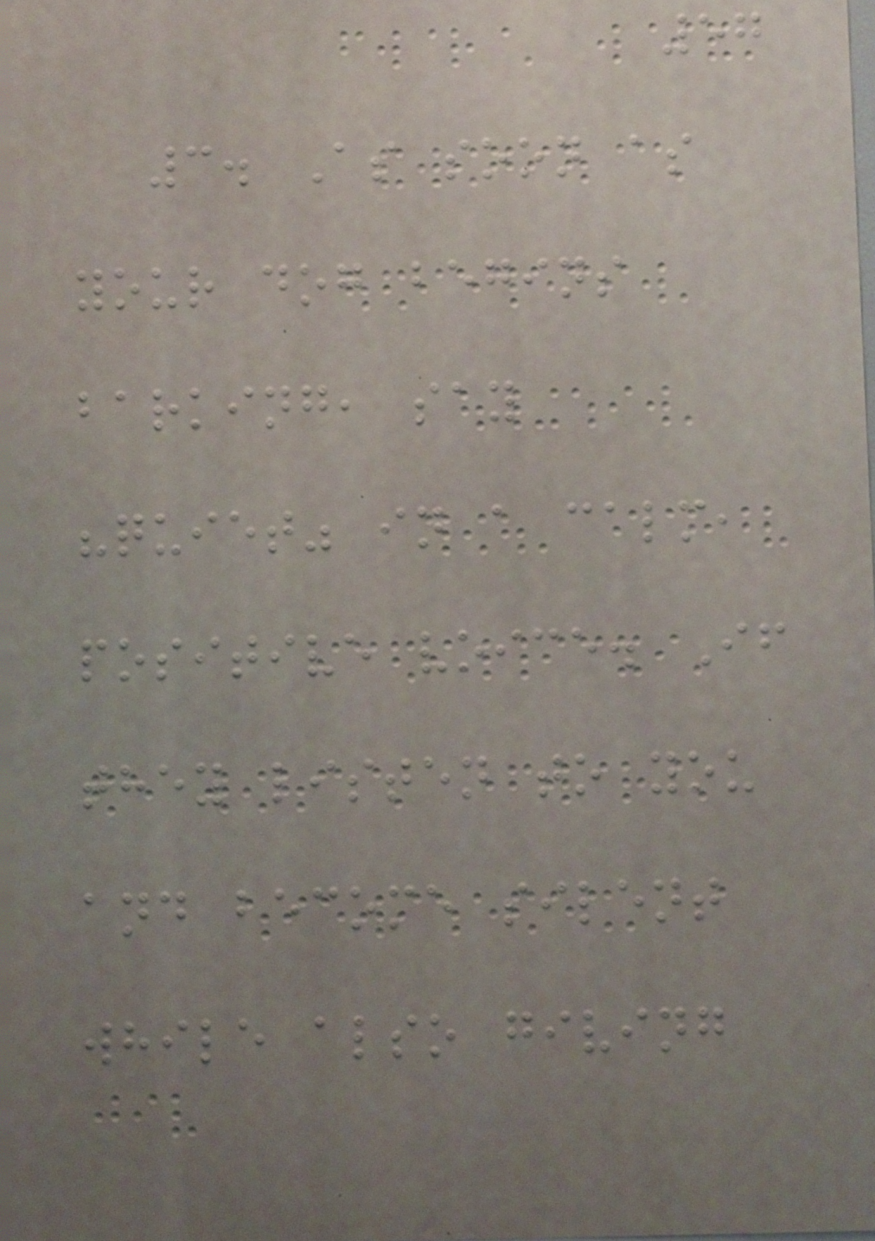57
3. As soon as
your dog begins
barking, say
"quiet" in a calm,
positive voice. If
they listen to you
and become silent
while also giving
